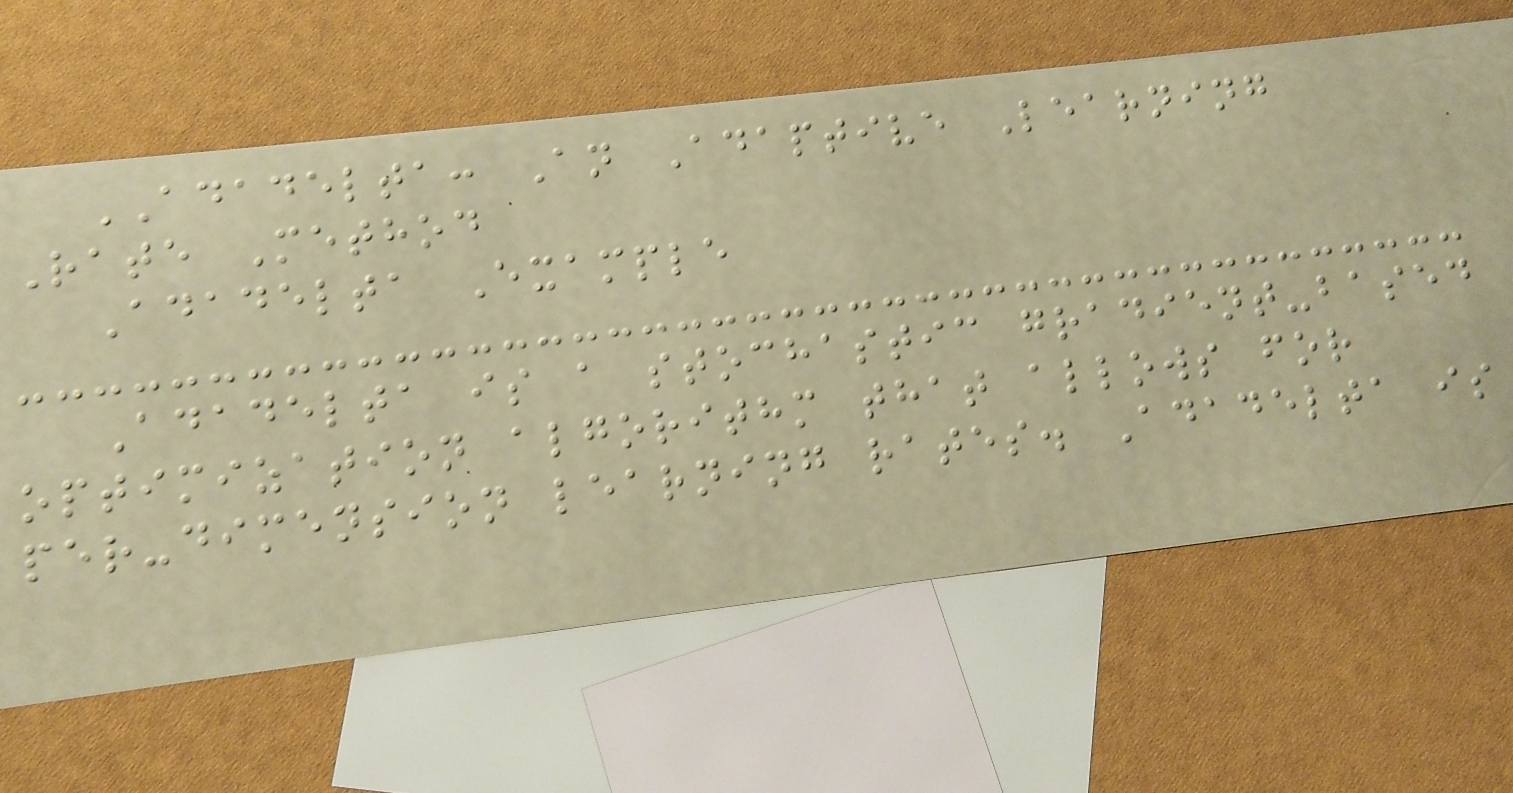ADADELTA: An Adaptive Learning
Rate Method
Adadelta Example
Adadelta is a stochastic gradient-based
optimization algorithm that allows for
per-dimension learning rates. Adadelta is
